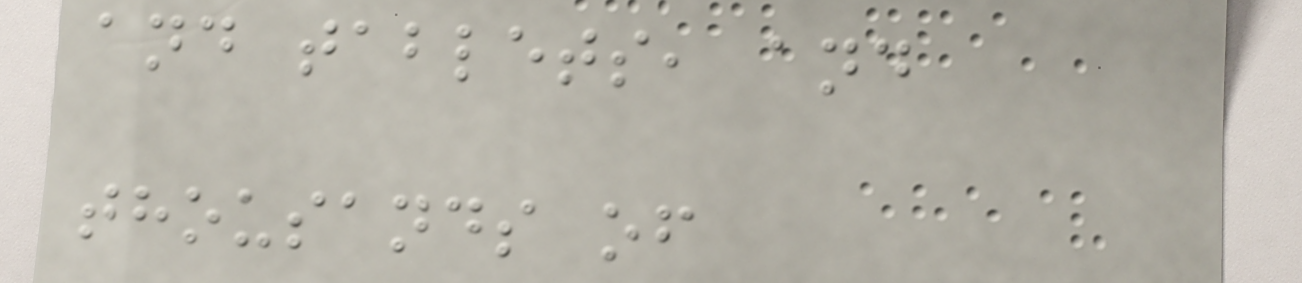and tablets, and
thousands of
